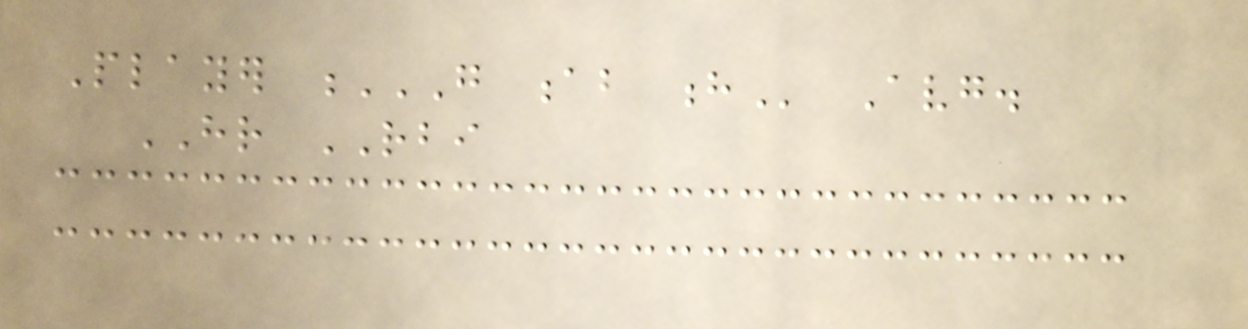Player G AB H Avg.
HR RBI
